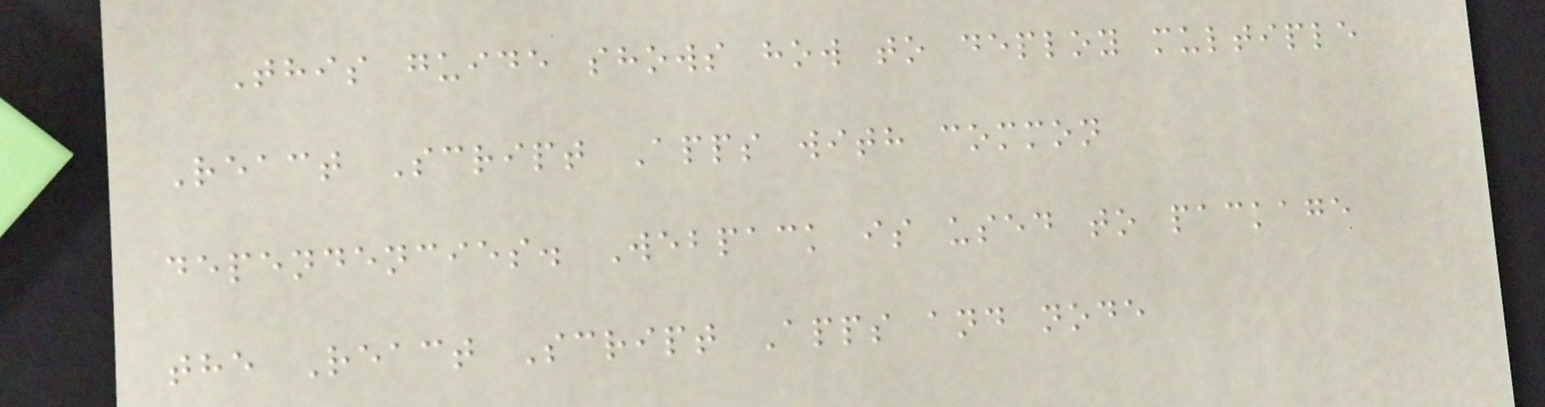This guide shows how to deploy multiple
React Script Apps with common
dependencies. Webpack is used to package
the React Script Apps and node
